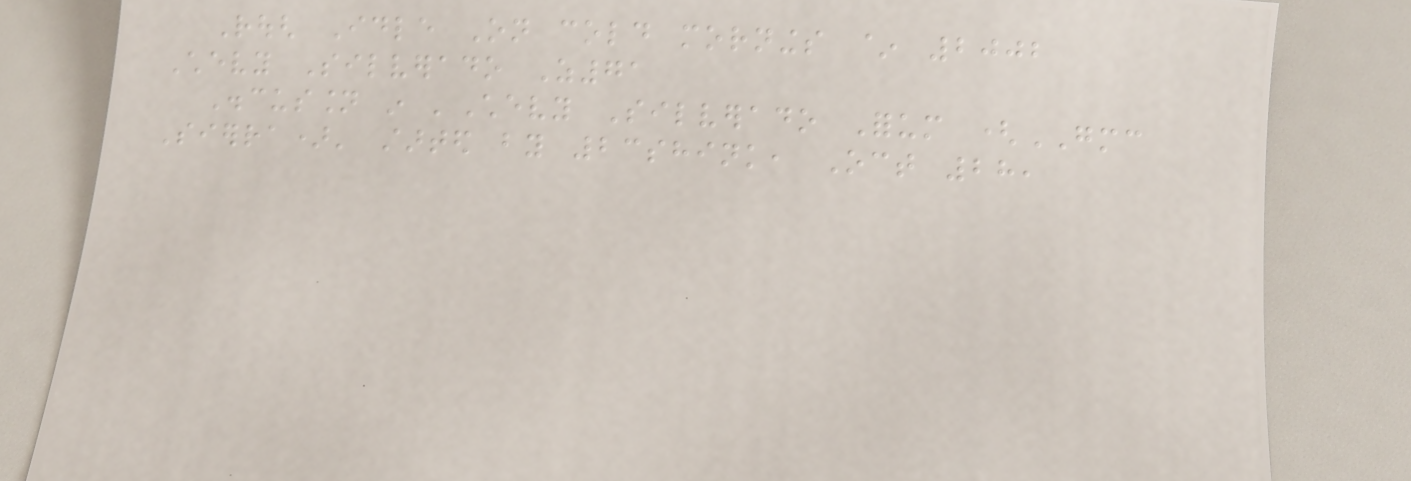Rough Idle On cold mornings ~ 2002
Chevy Silverado Z71
Discussion in 'Chevy Silverado Forum (GMC
Sierra)' started by 23shink, Oct 28,
